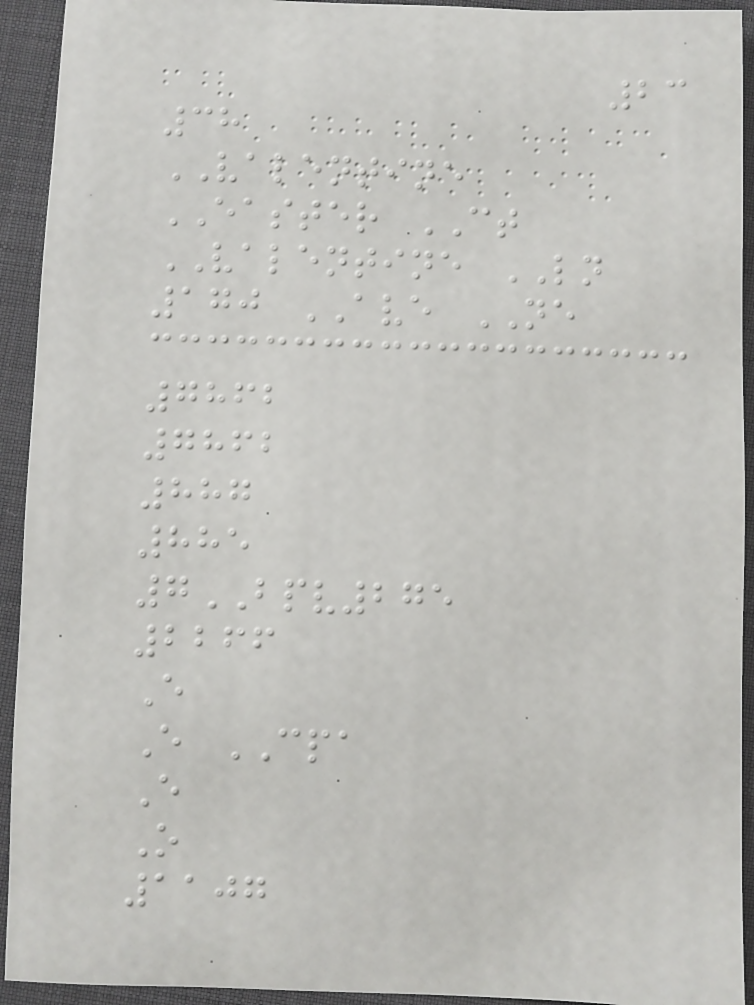23
38
VALENTINE
EASTER CT
VALENTINE LN
170 AVE NE
7862
7862
887
885
7BPV275
2266
E
E CPA
E
O
1107
